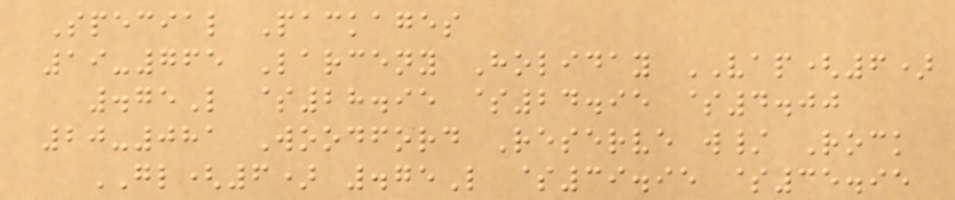Special Packages
19-765 Larceny Holiday VAP(6)
.75L $28.95 $24.95 $4.00
20-081 Woodford Reserve w/ Rock
GL(6) .75L $39.95 $35.95
